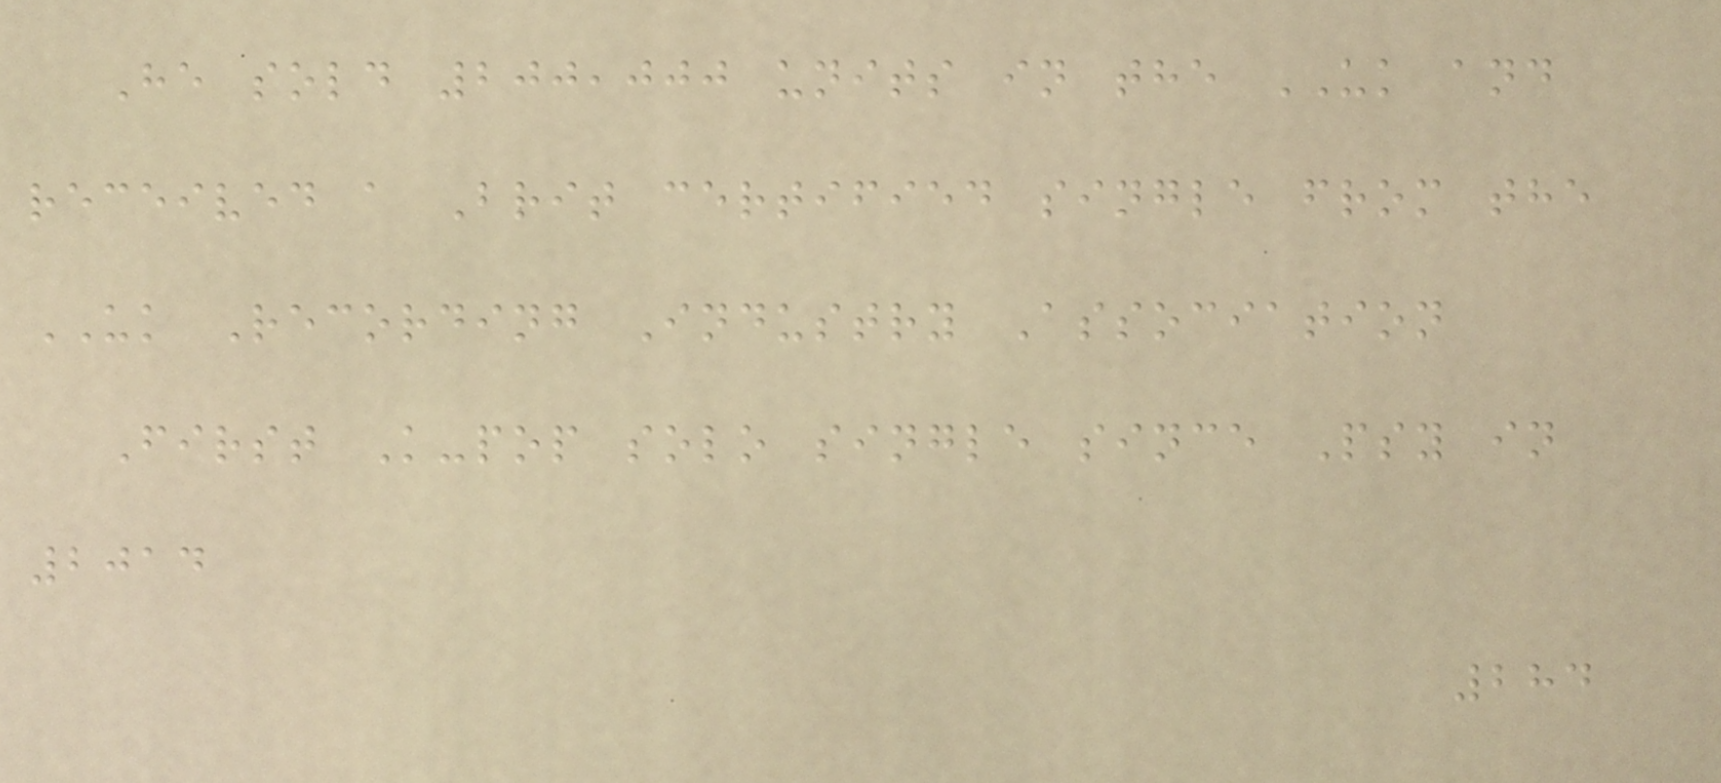He sold 200,000 units in the UK and
received a Brit certified single from the
UK Recording Industry Association
First K-pop solo single since Psy in
2014
284
